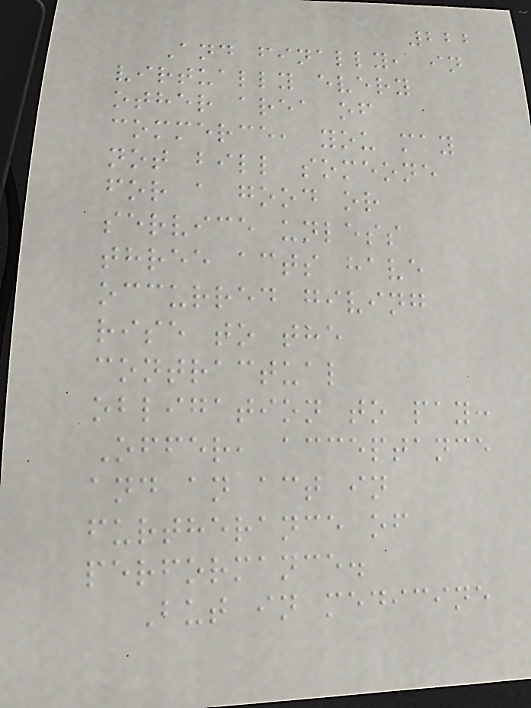222
And finally, in
virtually every
other area of
commerce, you may
not bill someone
for a good or
service unless
three acts have
occurred giving
rise to the
contractual
obligation to pay:
Offer, acceptance
and an act in
furtherance of
performance.
But in medicine
